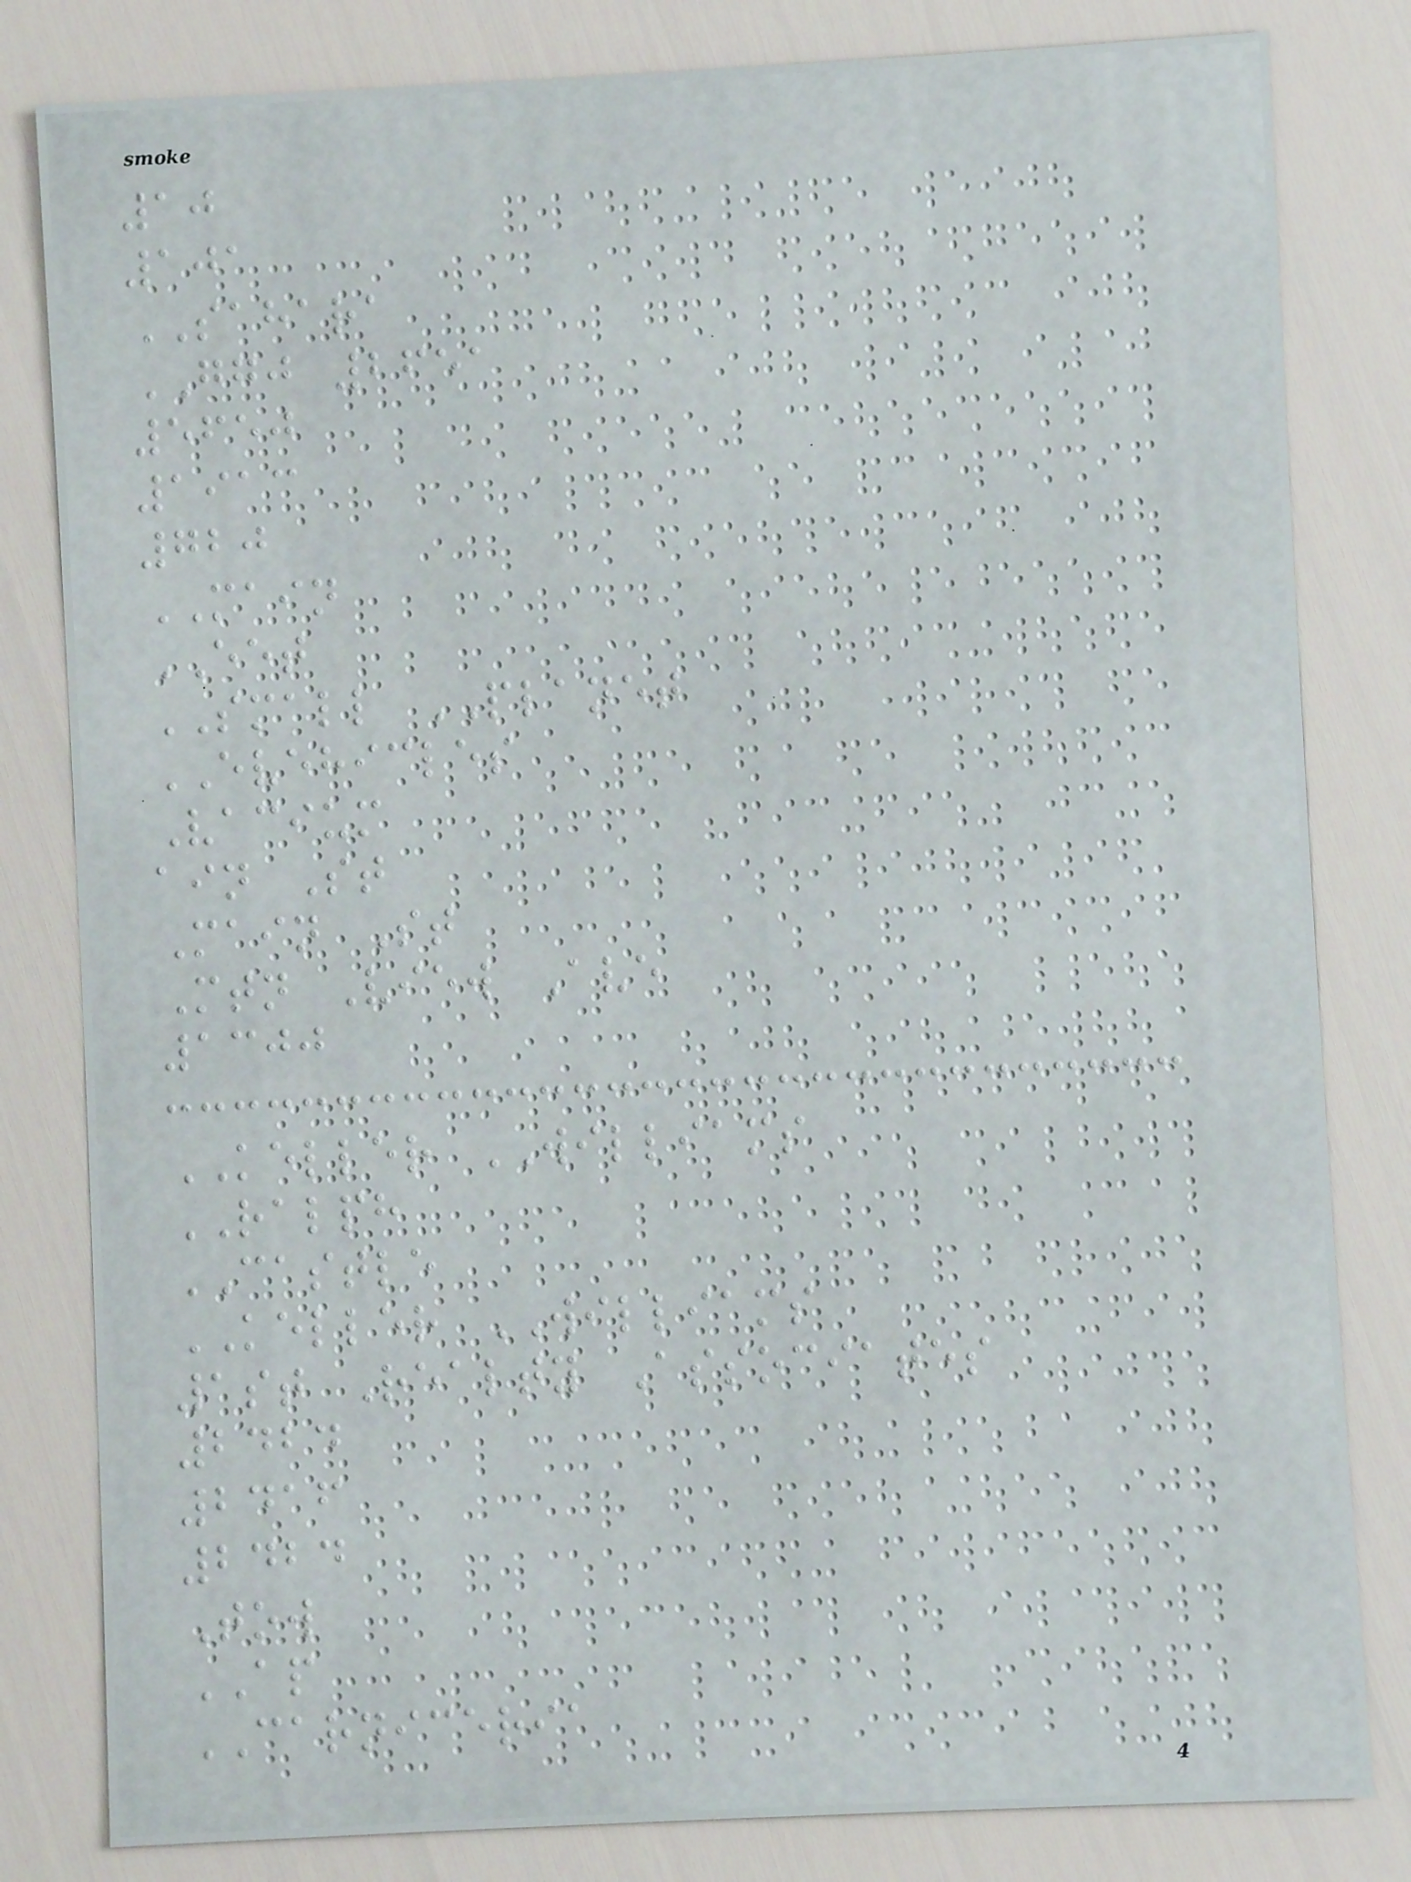10
101
SAHARA
GGJ 2651
5650
1913
720
MAIN
EET
SMALL PLANET
EVEHICLES
Vacium
ain St
Main St
Mtn View Ave
1300
KELLER WILLIAMS
RALPH
CASTLE
KELLER WILLIAMS
1st Realty Associates
2424
2416
2424
Tow
AP
CARNICERIA
